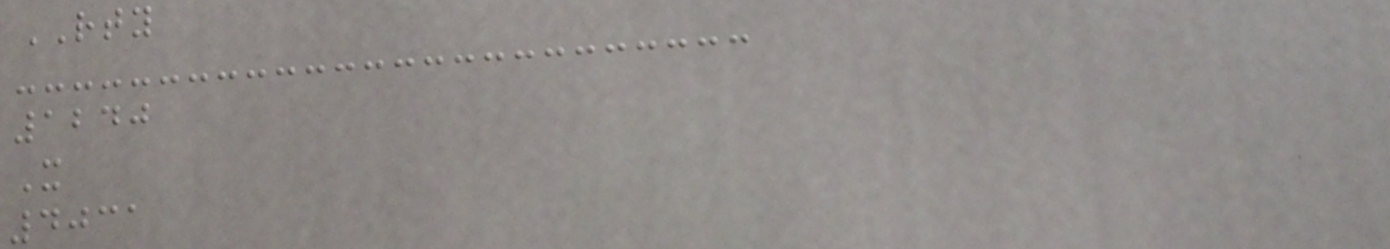RTY
1240
X
4031
